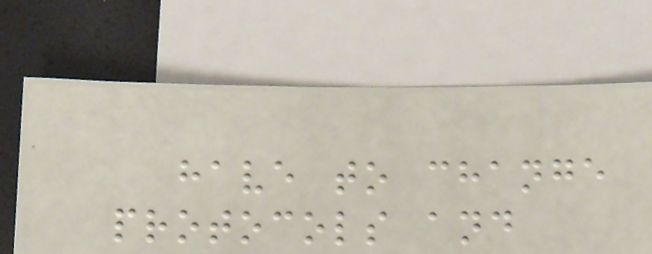have to change
protocols and
